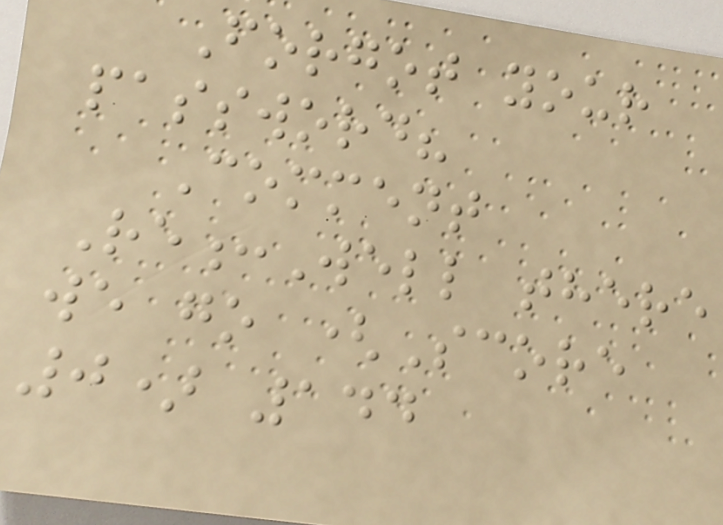Forgot your
password?
Comment
Re:Well there
we go (Score
0) 144
